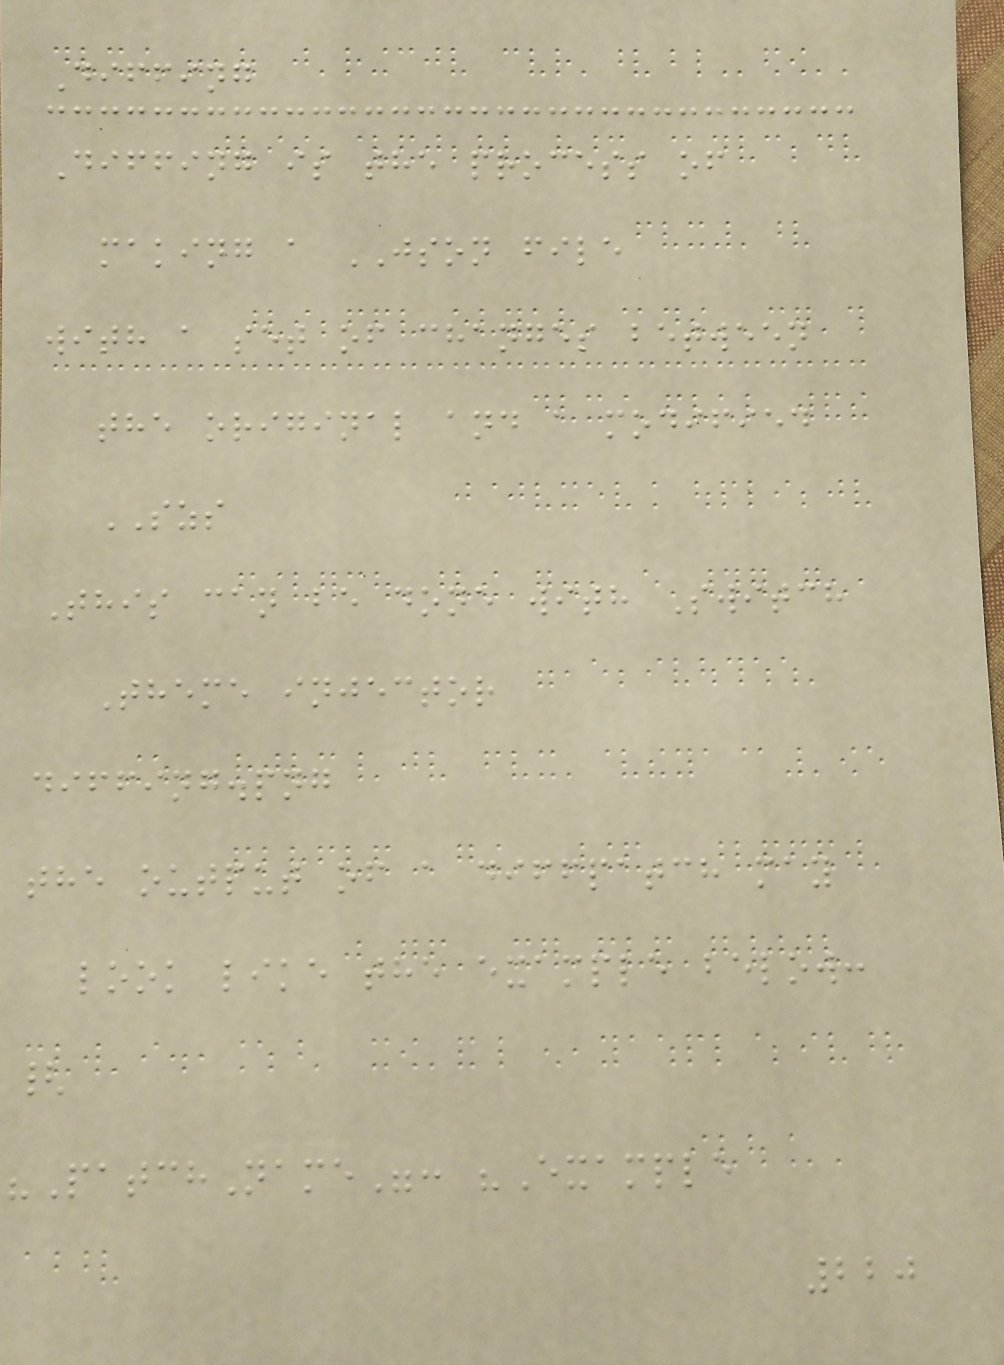Diffing
Diffing is the process of
making a JSON file
with a set of changes between
the original and a modified
SZS
This can be done with Switch
Theme injector
diffing.png
the output of a diffpatch may
look like the example below:
{
"PatchName": "Example
220
